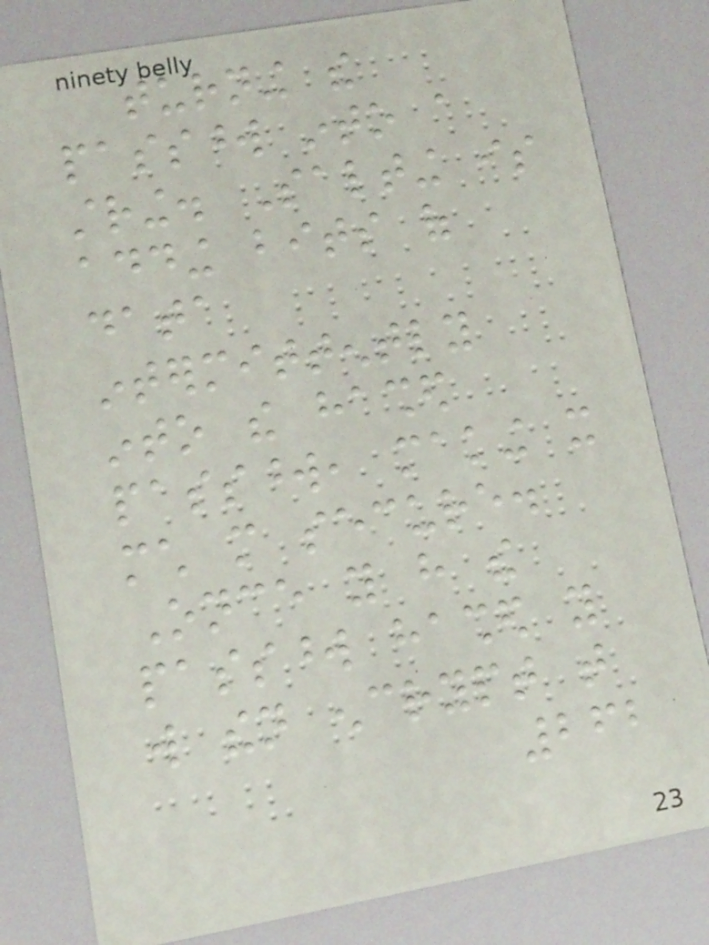turning the
password into a
string. Salting is
adding bits of
data
intermittently
into the hashed
password, making it
much more secure.
Once you have the
password hashed you
will then encrypt that
262
